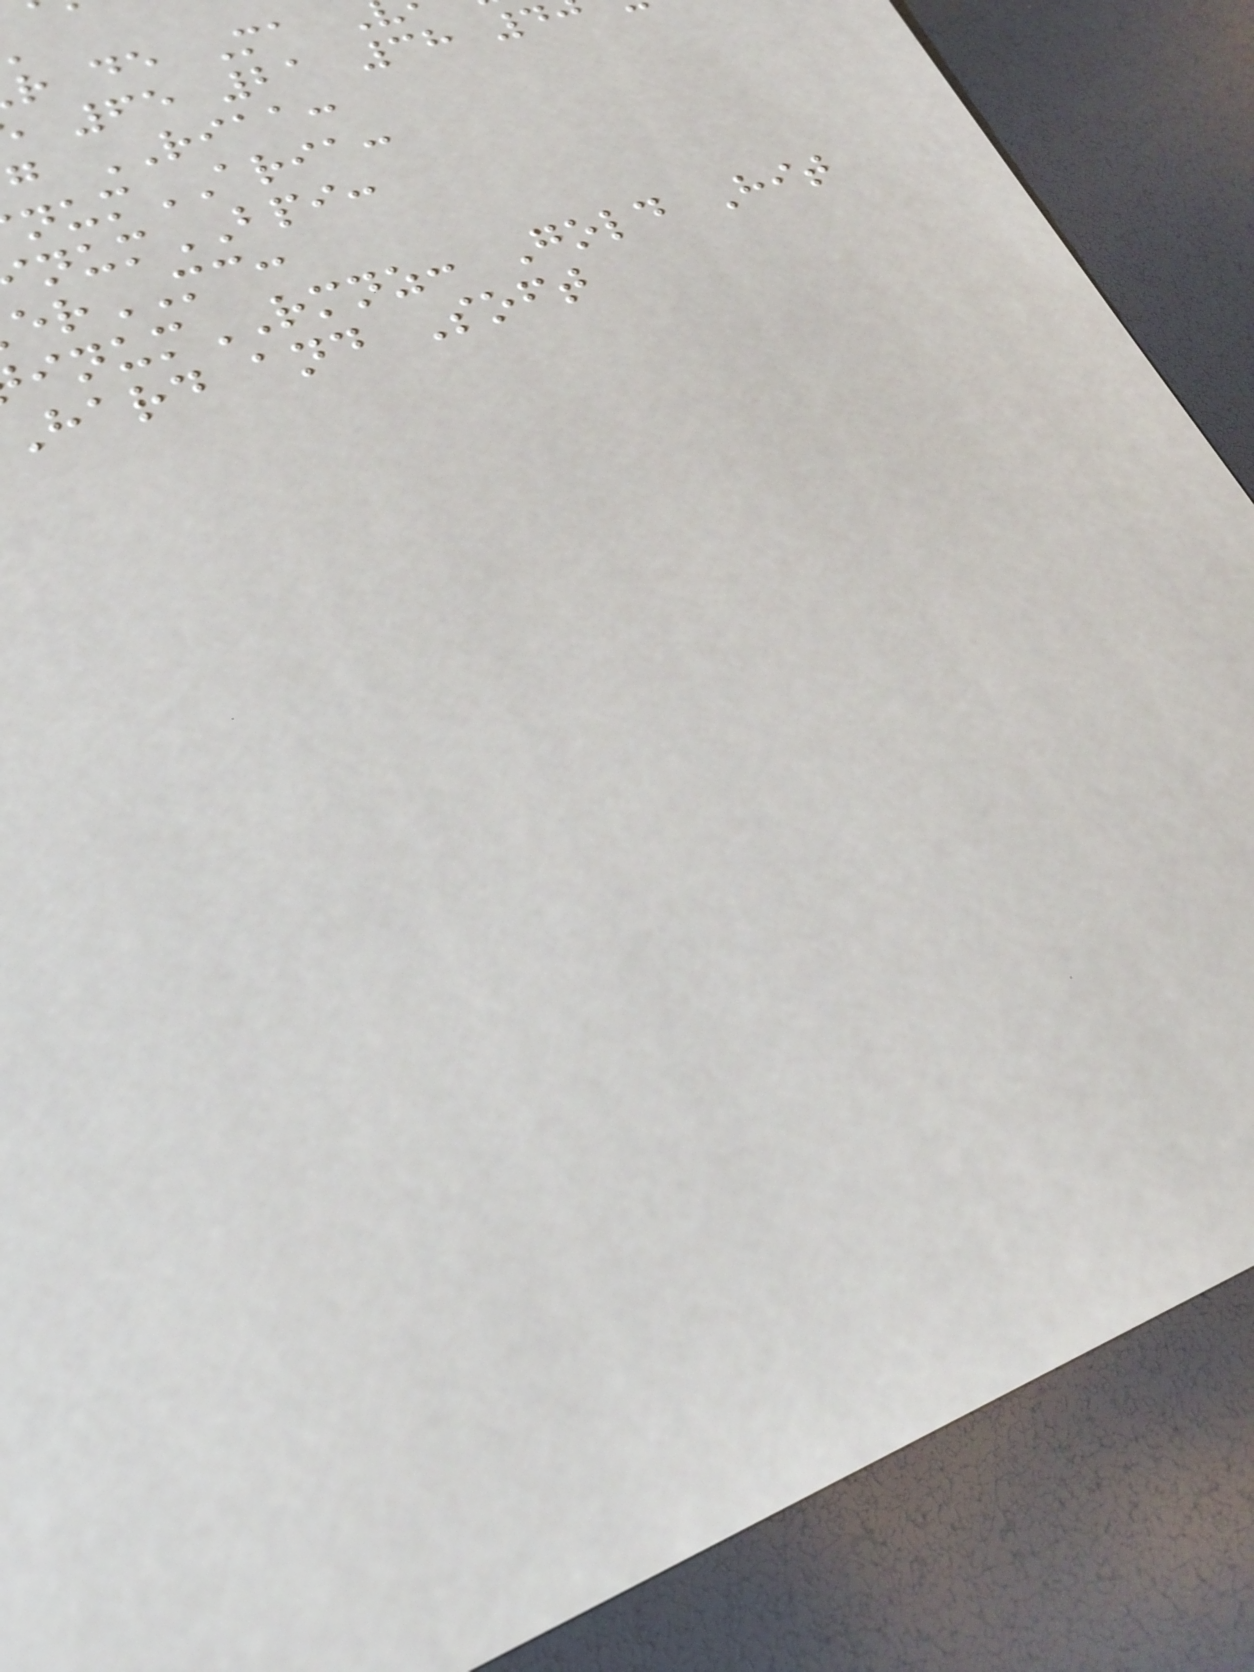r de Ma
65 21 38 4
g RIAA:
numARIA:
numBPI:
erMC:
inumRMNZ: Gold Hit
hard and Soft
